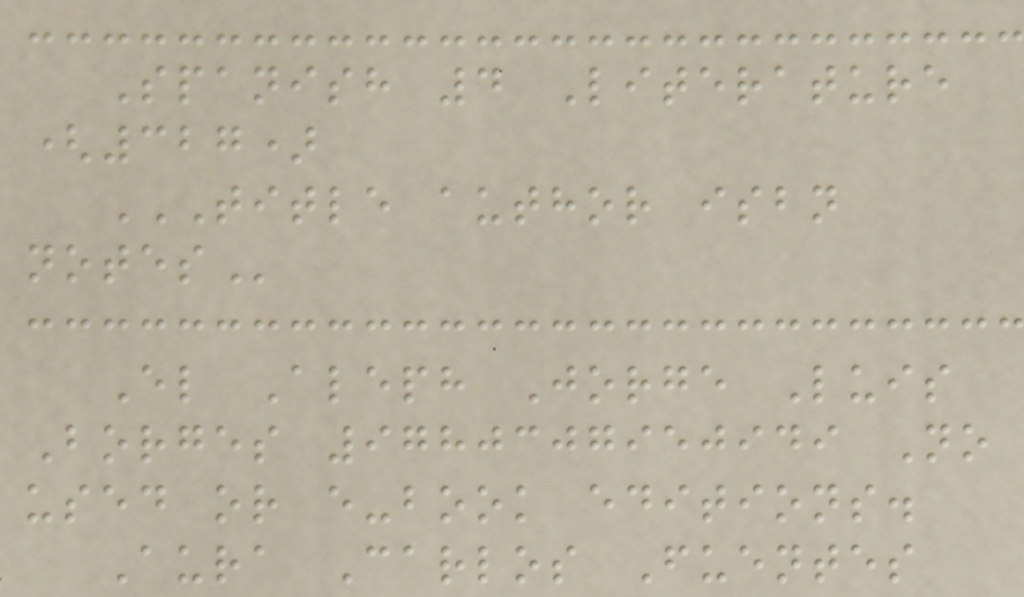Spanish 4 Literature
(327)
TITLE AUTHOR ISBN
NOTES
El Aleph Jorge Luis
Borges 9780307950949 No
used or e-book editions.
Aura Carlos Fuentes
